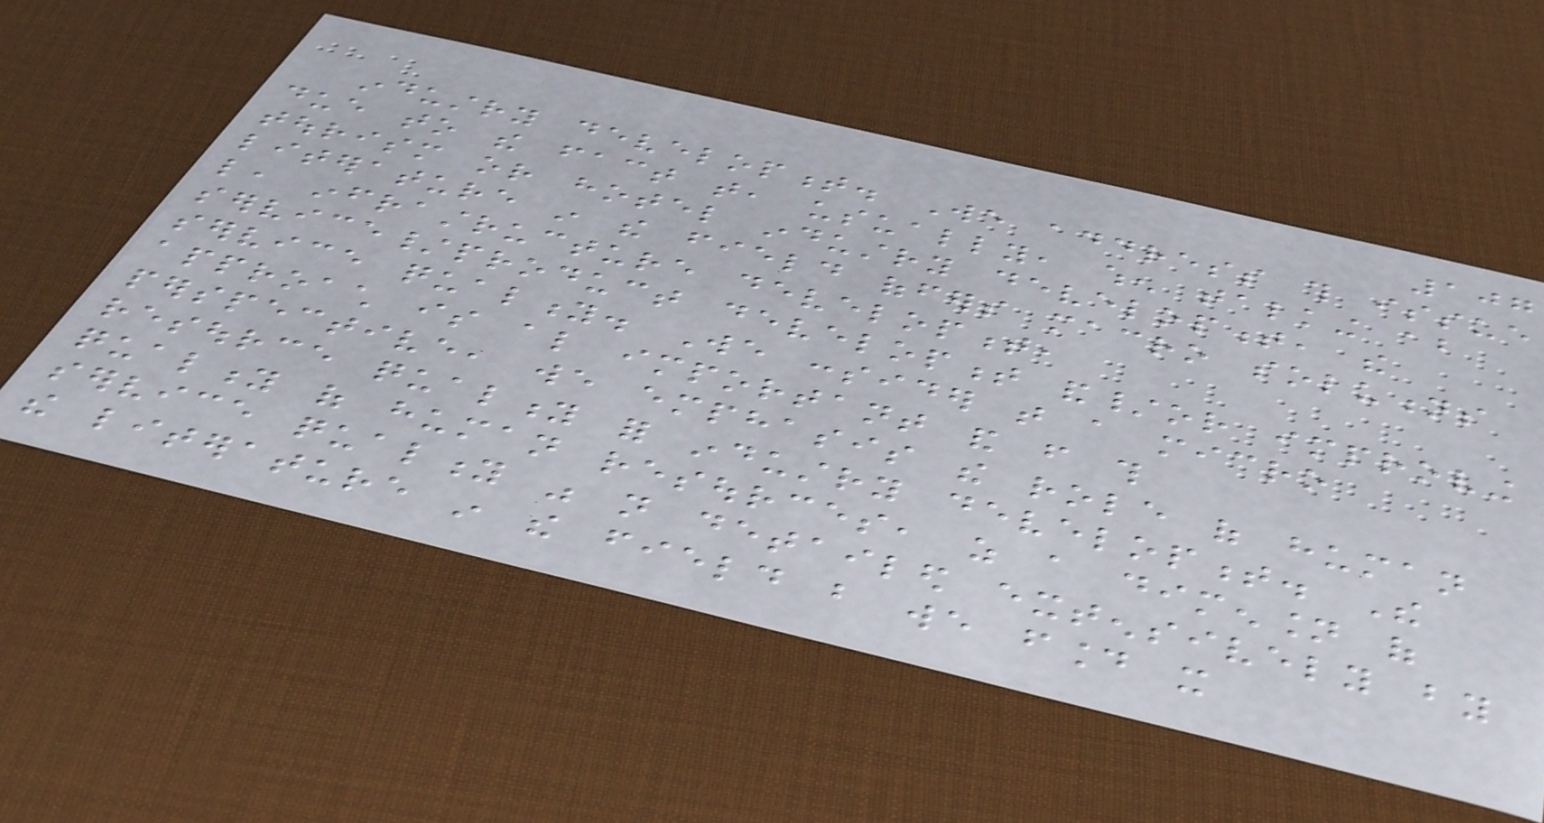107
industry development. We address this issue
due to the fact that, usually, when talking about
tourism or hotel industry development, the
literature in the field offers macro solutions
like, infrastructure development,
service/product development and/or improving
service quality. We consider that a micro
approach is also important and from this
perspective, we emphasis the role of human
resource quality for industry development. The
quality of human resources, as a dimension of
service quality was not detailed extensively by
the literature in the field but we found it
